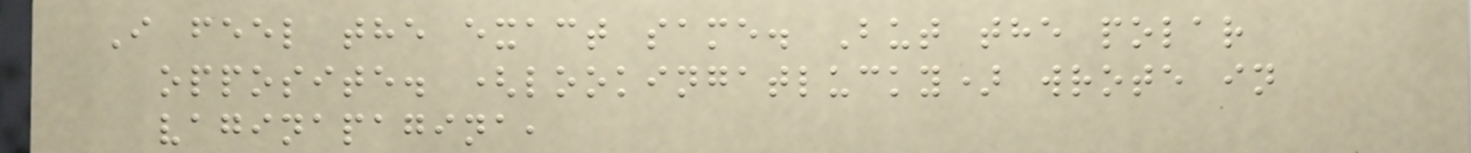I feel the exact same. But the polar
opposite. (lookingatlucky) wrote in
vaginapagina,
